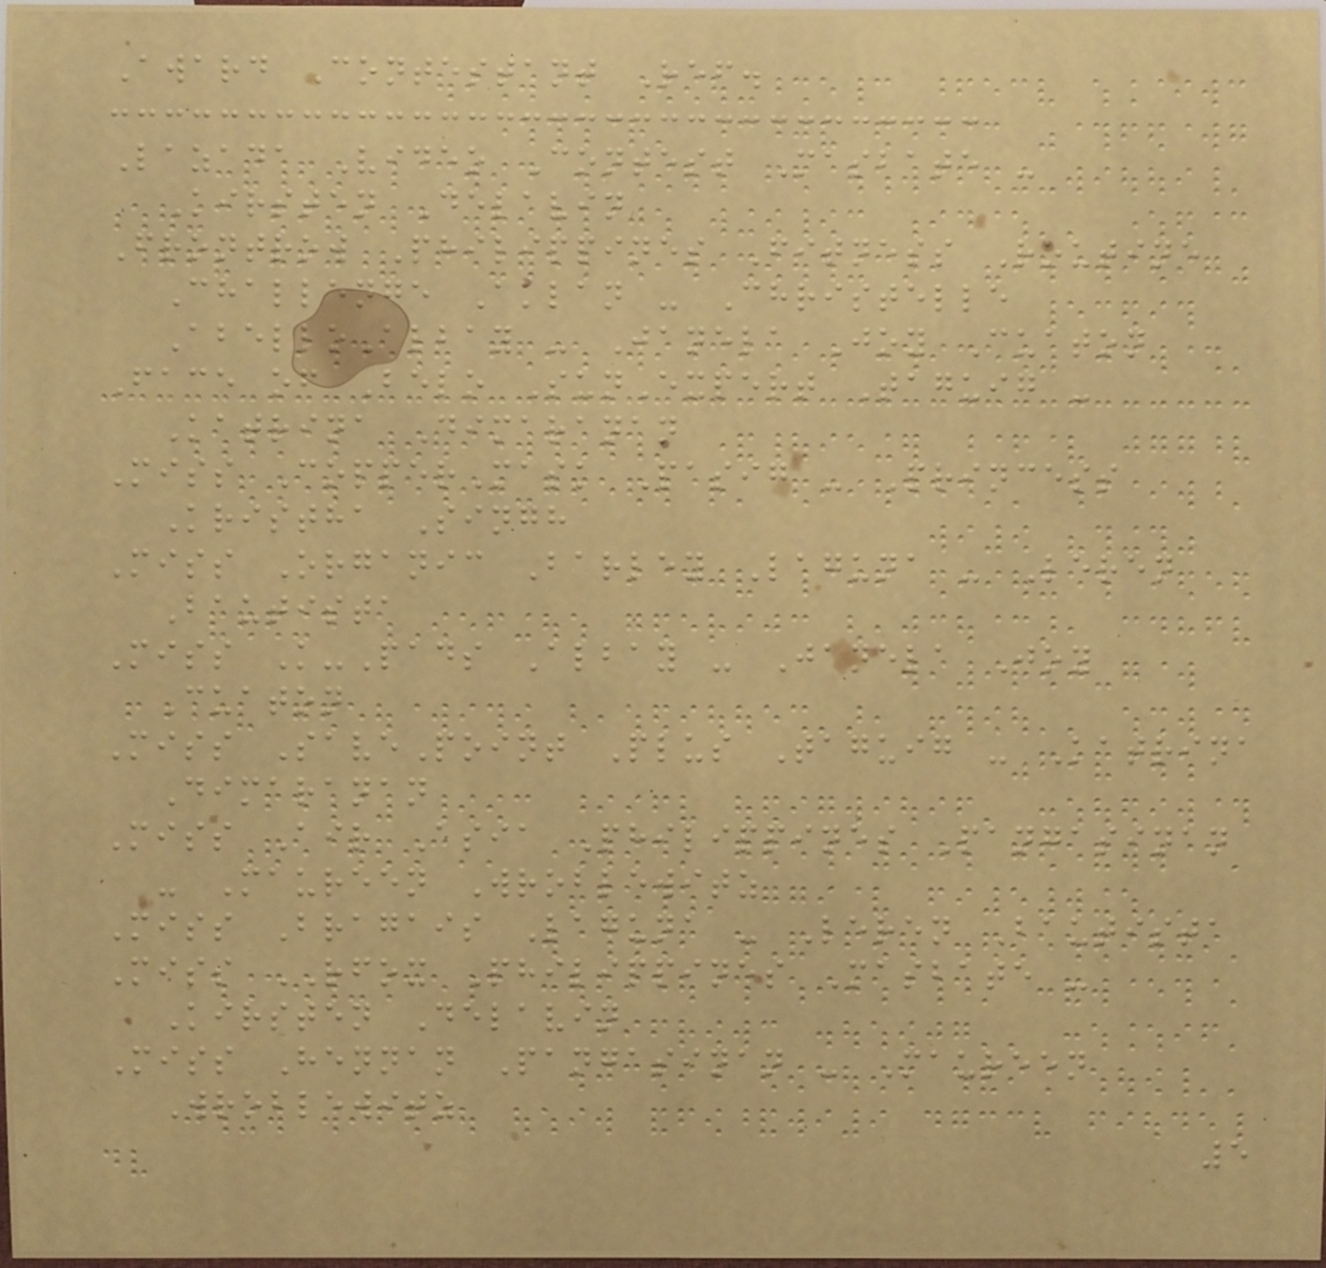Award Contestant Ref.
Lazada Video Contest Masbate -
Kirsten Delavin
Frontrow Philippines Fitness Routine
Challenge Aklan - Christelle
AbelloAlbay - Janela Joy Cuaton
Face of Belo SunExpert Taguig -
Katrina Dimaranan
Miss CopperMask Pasig - Princess
Kristha Singh
Miss Organic Barley Laguna - Leren
Bautista
Miss K-Pads Albay - Janela Joy
Cuaton
Miss SavePoint Plus Taguig - Katrina
Dimaranan
Miss Air Asia Philippines Pangasinan
- Maureen Wroblewitz
Miss Bragais Laguna - Leren Bautista
Miss RFOX Philippines Masbate -
Kirsten Delavin
Miss Hennan Pangasinan - Maureen
Wroblewitz
5
